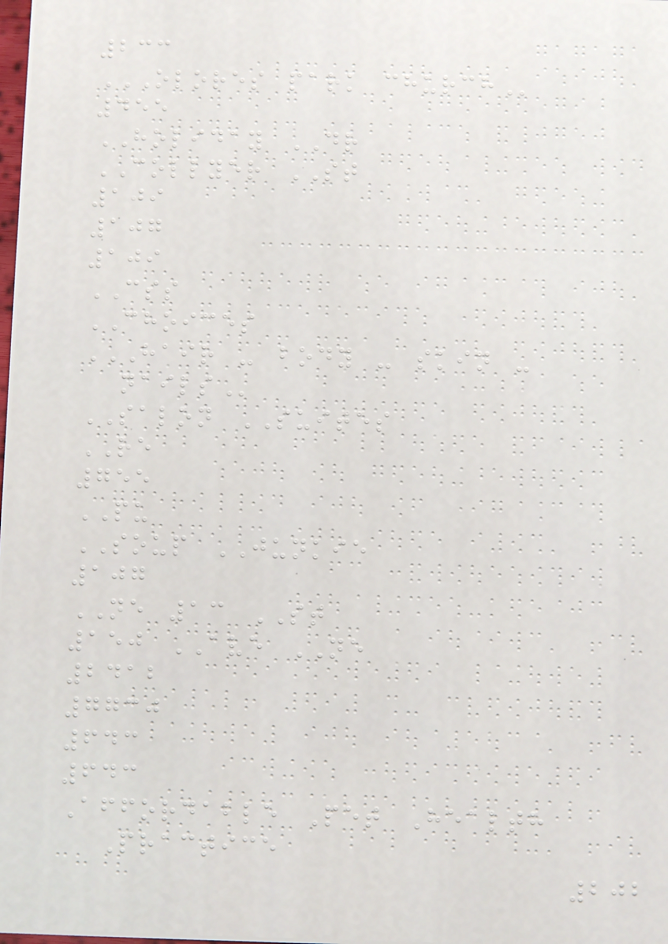233
OLORES PARK CHURCH
455
HOLIDAY DR
COLLYER ST
109
107
109
CSS
CHOICES
HAIR - BODY - SKIN -
NAILS
SALON SUITES
RE
755
PU
SOUP JUNKIE
107
NE 13 ST
150 AVE NE
2412
7730
643
643
Affordable Pet Health
Practice
202
